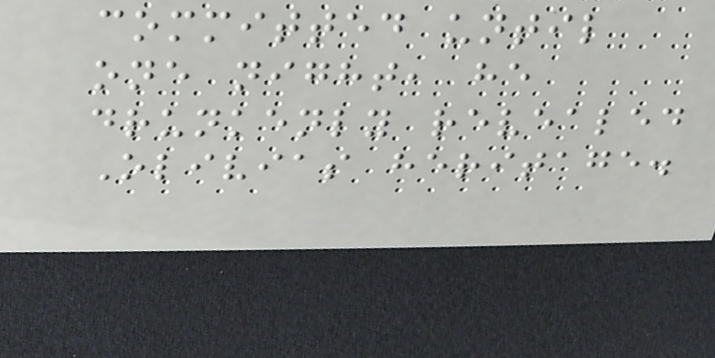committed until
one night, he
drunkenly revealed
Olivias heritage.
